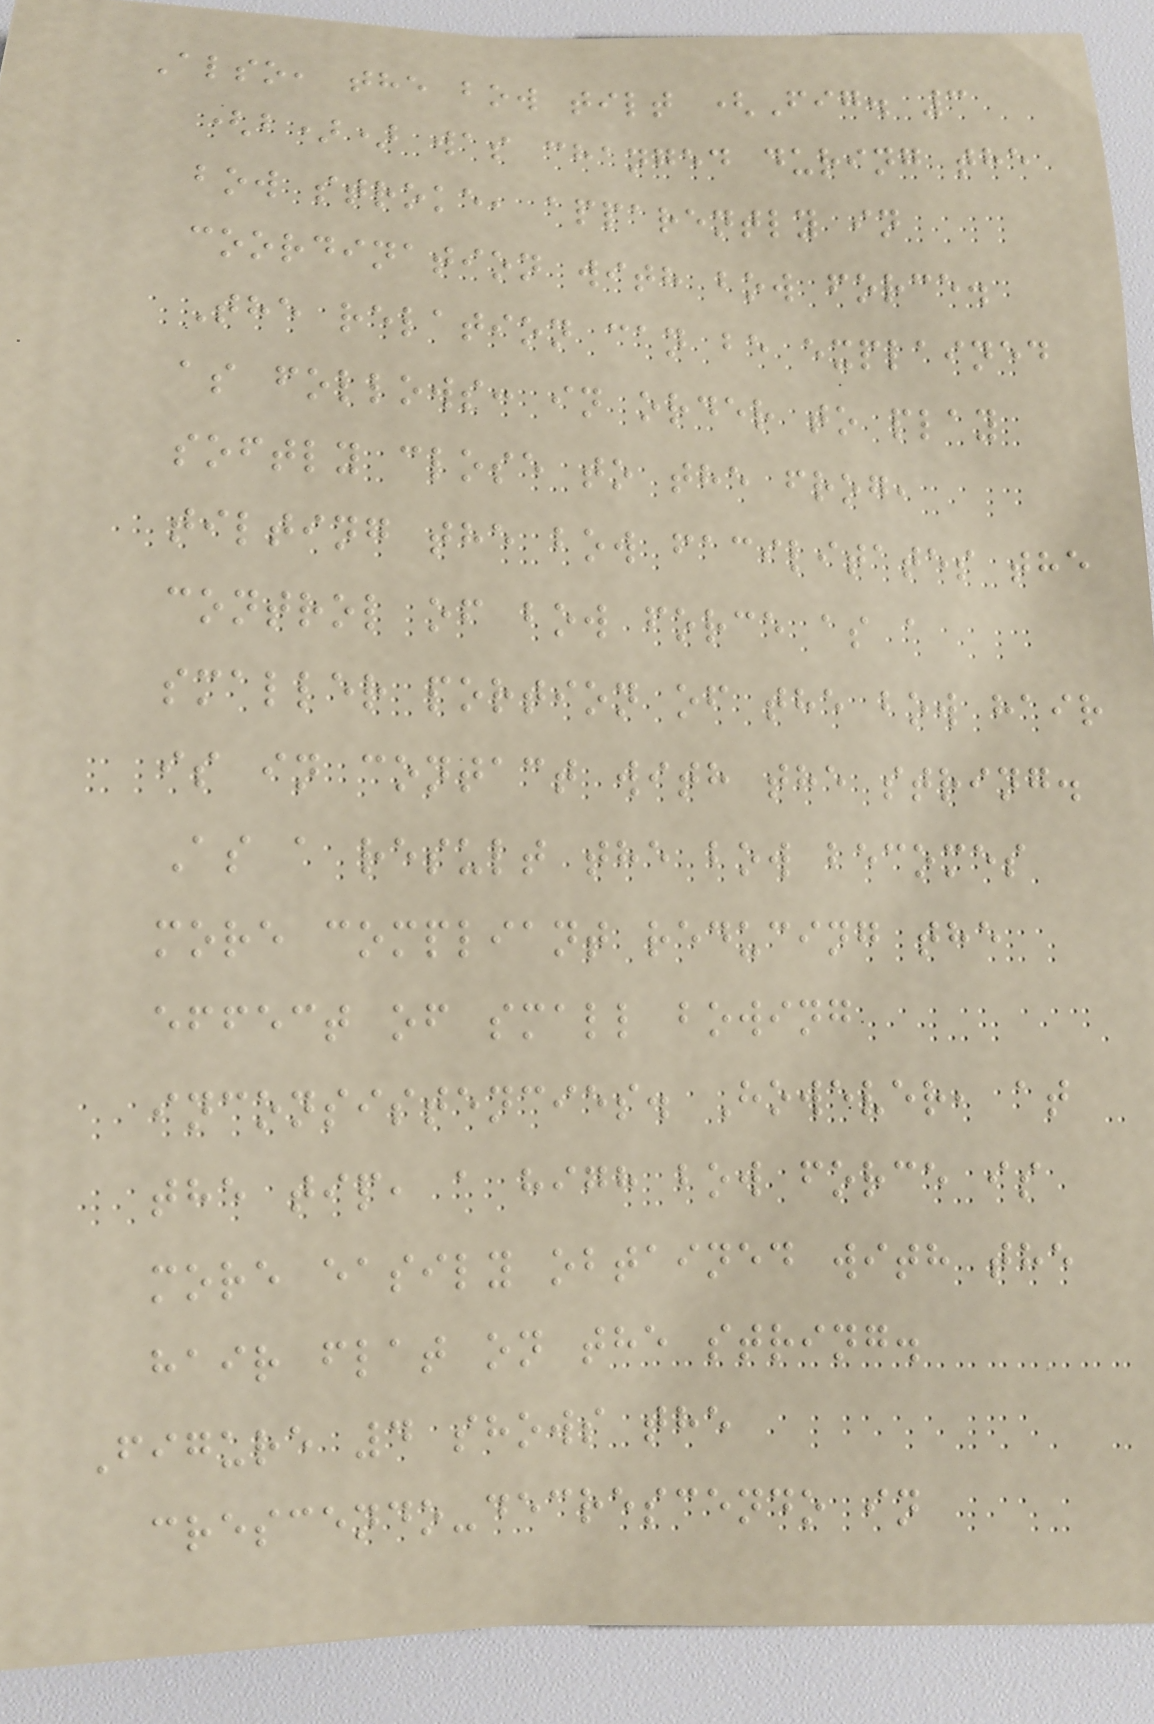Also, the bow tilt (Fig. 3
(b)) was changed during the
bow stroke, apparently in
coordination with bow force.
The relation can be explained
as follows: in order to play
softly close to the frog,
tilting the bow facilitates the
control of bow force as a
smaller portion of the bow hair
is in contact with the string.
As a result the bow becomes
more compliant reducing the
effect of small bowing
inconsistencies. However, at
the tip, a high bow force is
more easily obtained with the
hair flat on the string.
Figure 4 shows the
crescendo-decrescendo in
